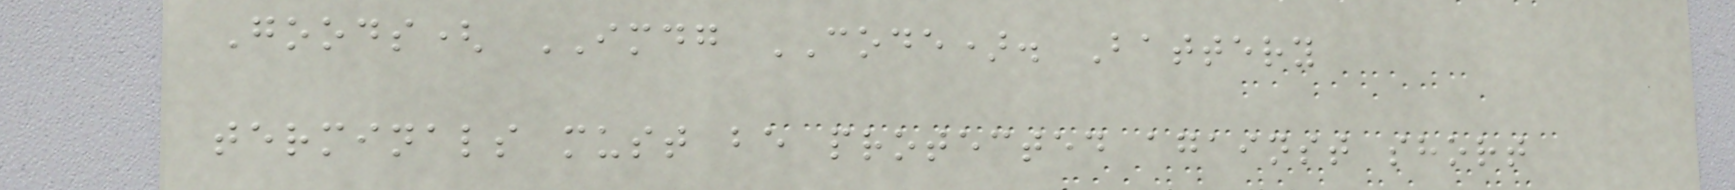Goods( IMDG CODE). Battery
terminals must be protected against short
